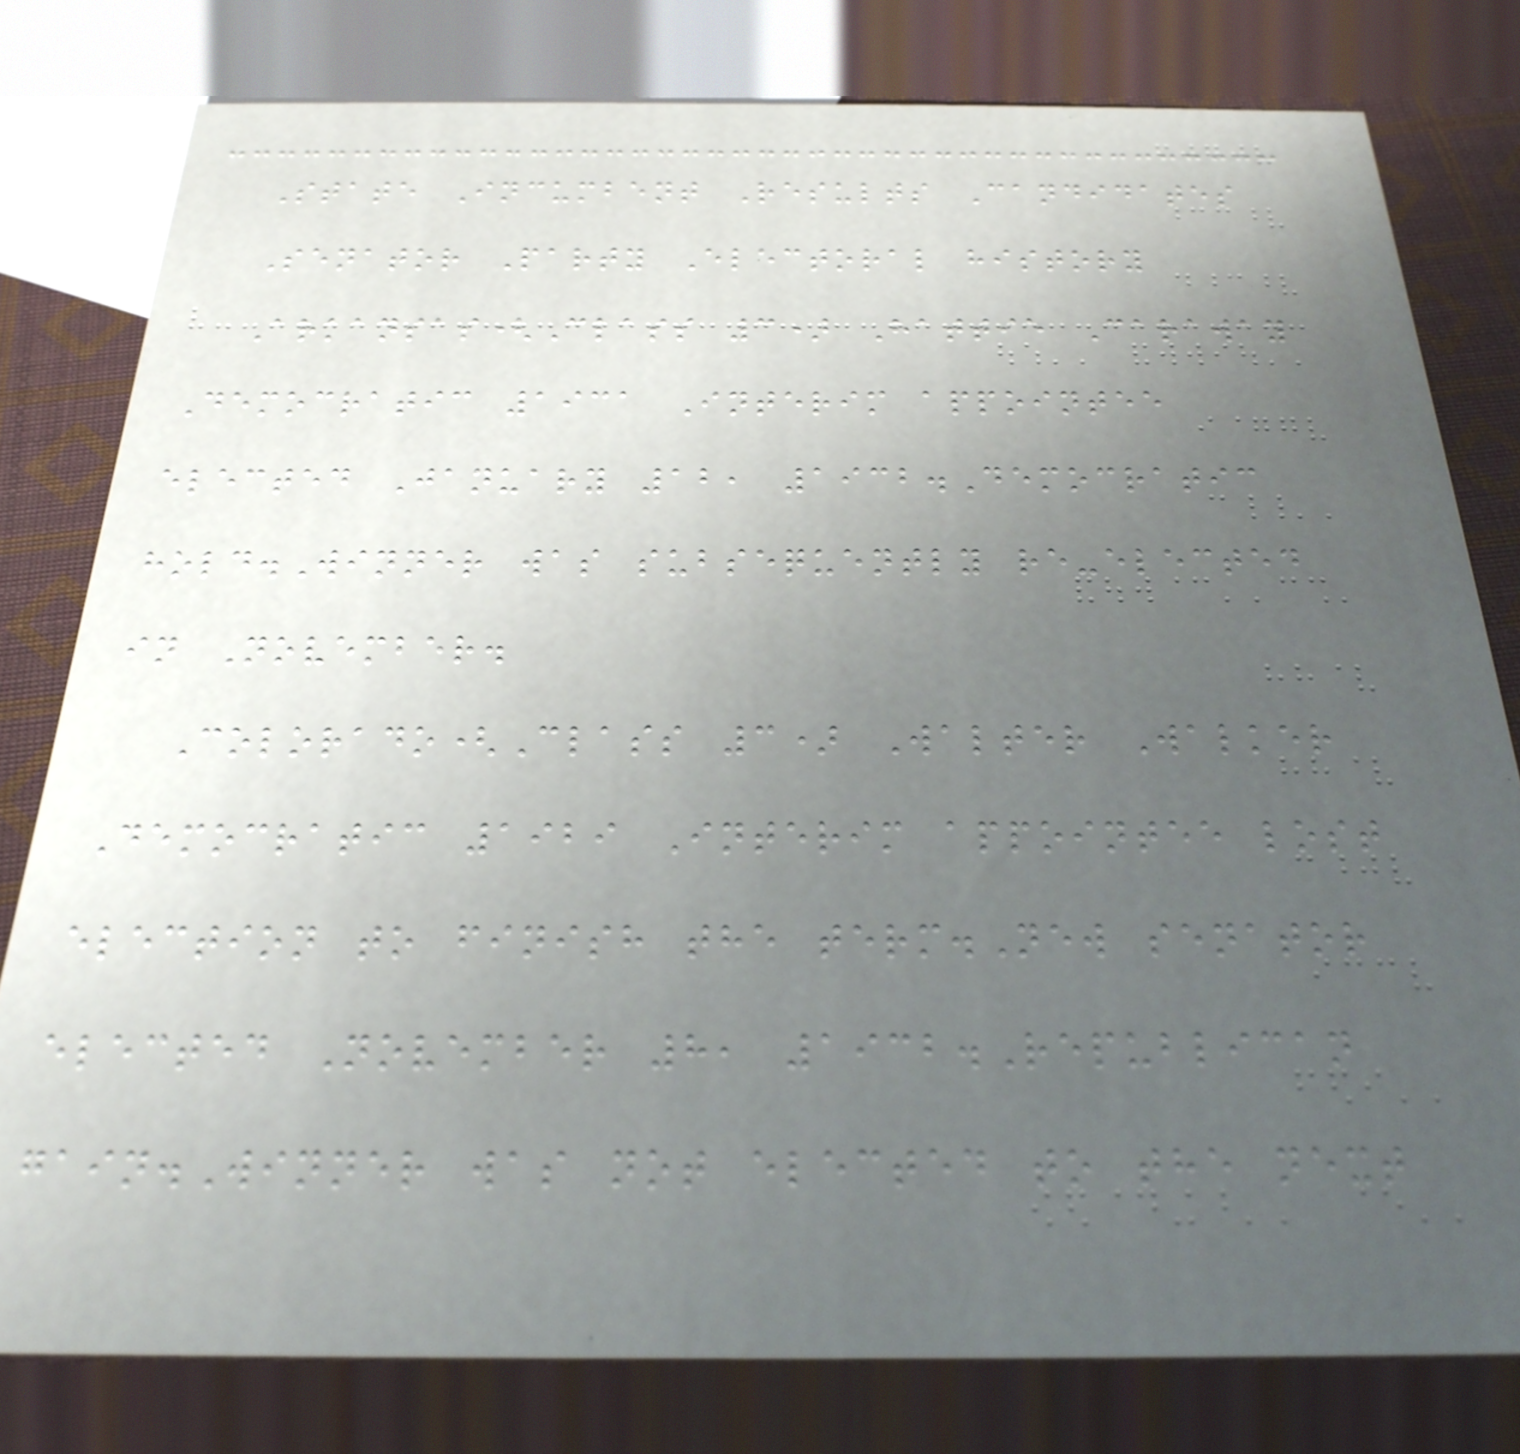State Incumbent Results Candidates
Senator Party Electoral history
Arkansas(Class 3) Hattie Caraway
Democratic 1931 Interim appointee
elected January 12, 1932.Democratic
hold.Winner was subsequently re-elected
in November.
Colorado(Class 3) Walter Walker
Democratic 1929 Interim appointee lost
election to finish the term.New senator
elected November 8, 1932.Republican
gain.Winner was not elected to the next
